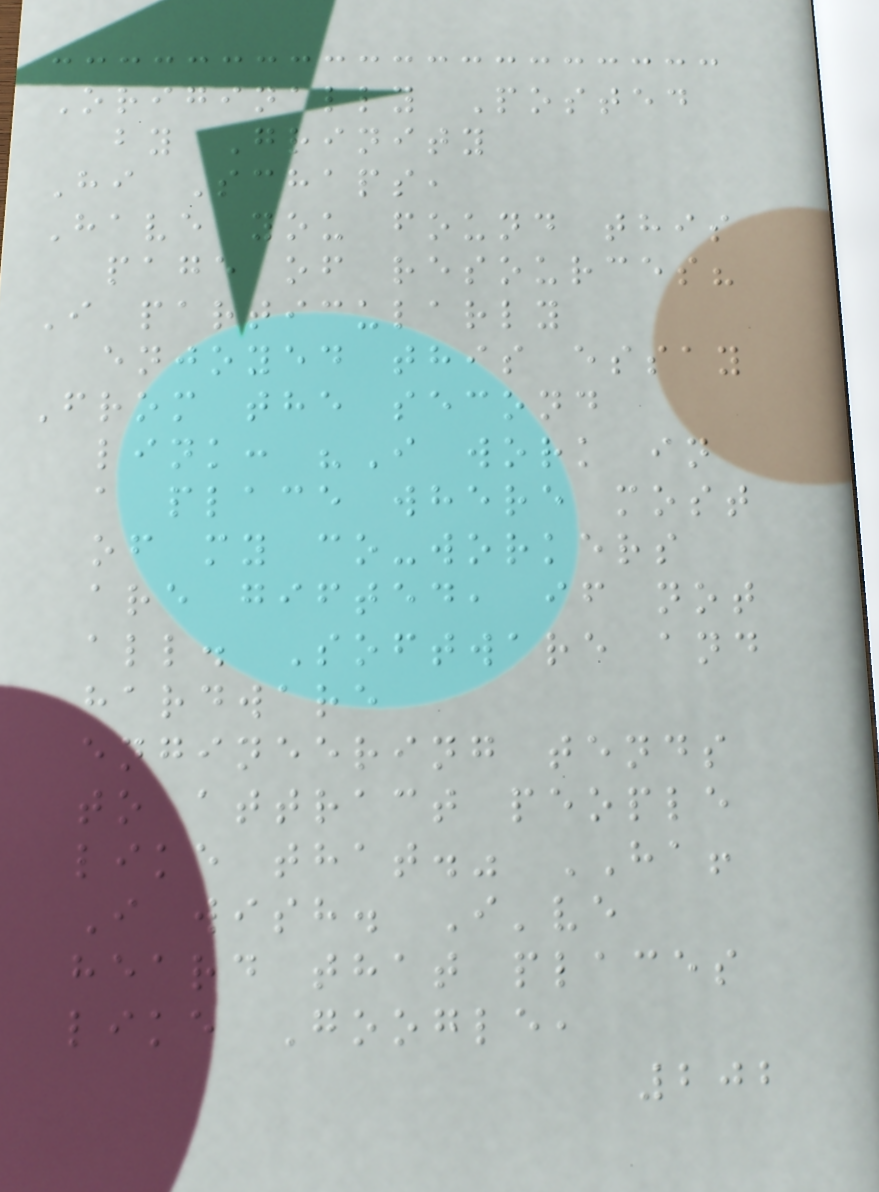Originally Posted
by Grinity
Hi Schaps,
Have you found this
page of resources?
I particularly
enjoyed this essay
From the second
link: "I work in
a place where most
of my co-workers
are gifted, if not
all. Software and
hardware
engineering tends
to attract people
like that." HA!
I wish. I've
heard that places
like Google,
202
